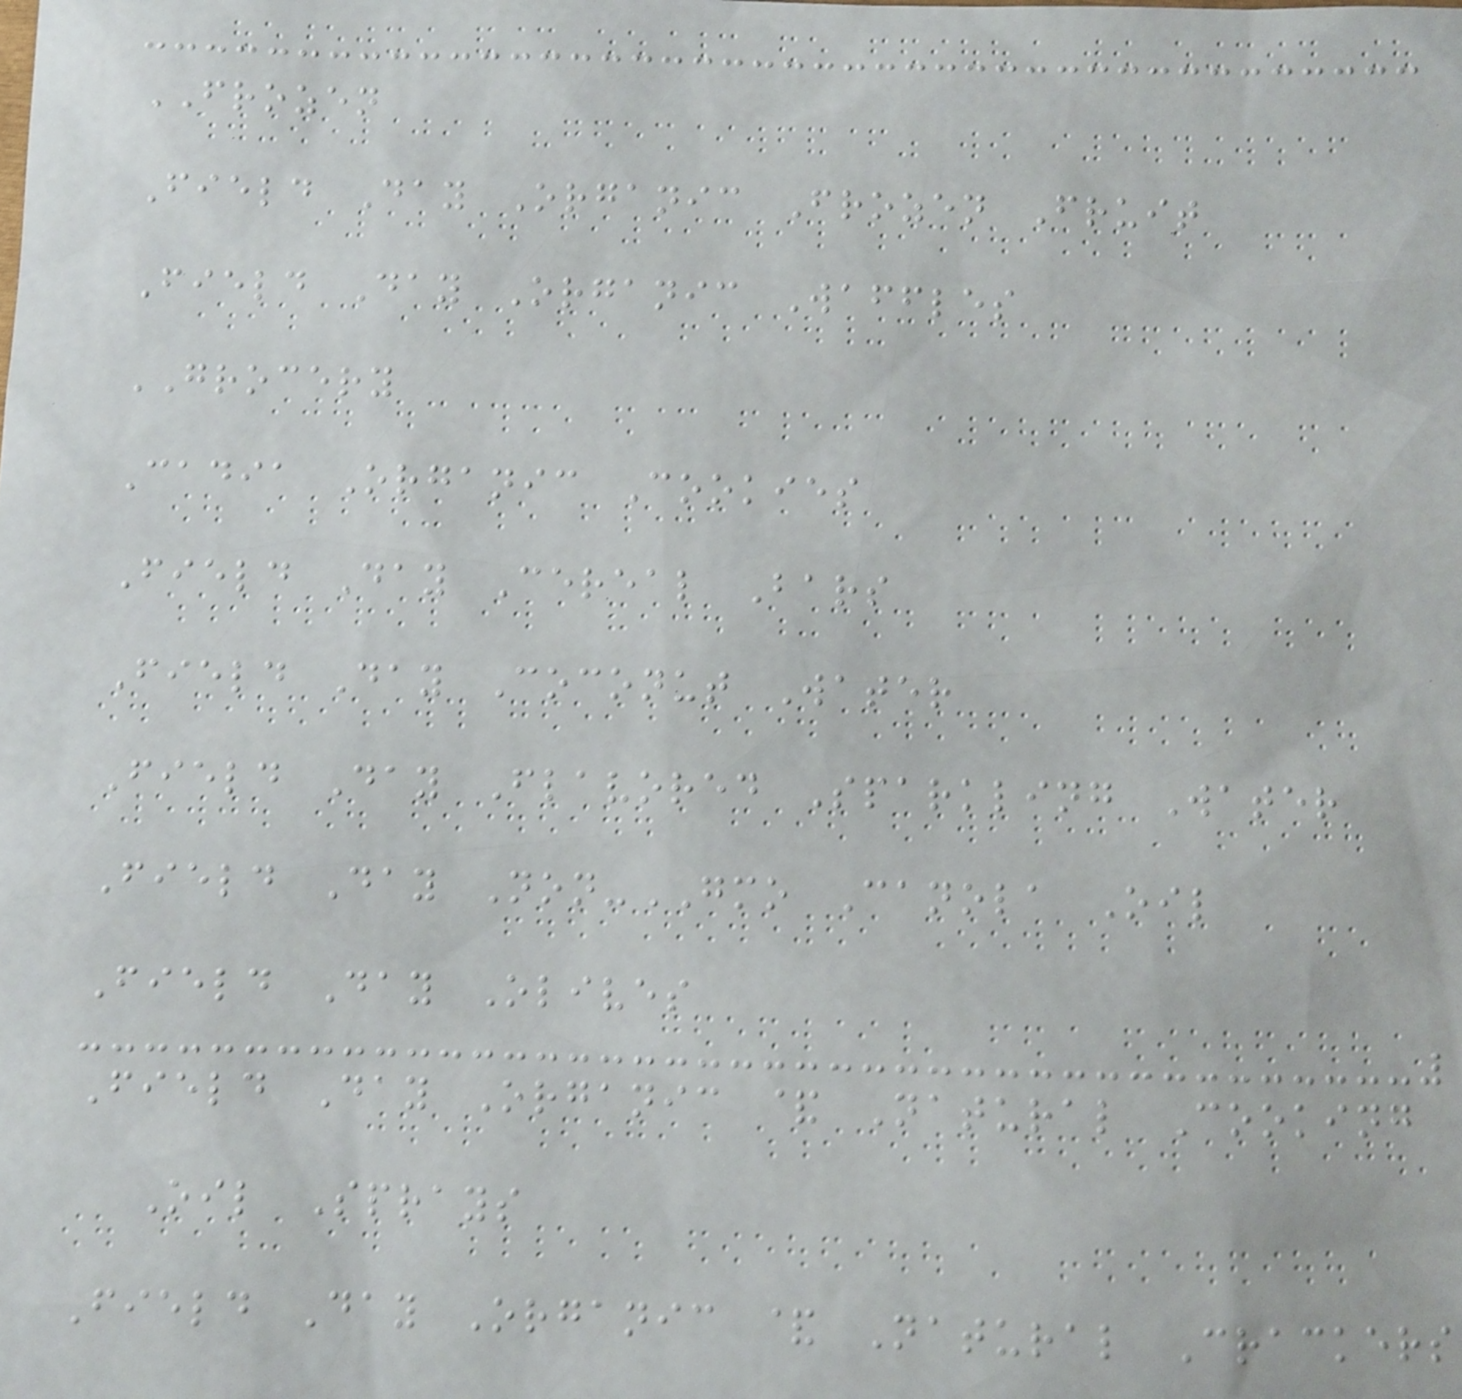FROZEN
Field Day Organic Frozen Fruit
Field Day Organic Waffles
GROCERY
Cadia Organic Cookies
Field Day Cereal Bars
Field Day Coconut Water
Field Day Flavored Sparkling Water
Field Day Non-GMO Canola Oil
Field Day Olives
Field Day Organic & Natural Cooking
Oil Sprays
Field Day Organic & Natural Crackers
